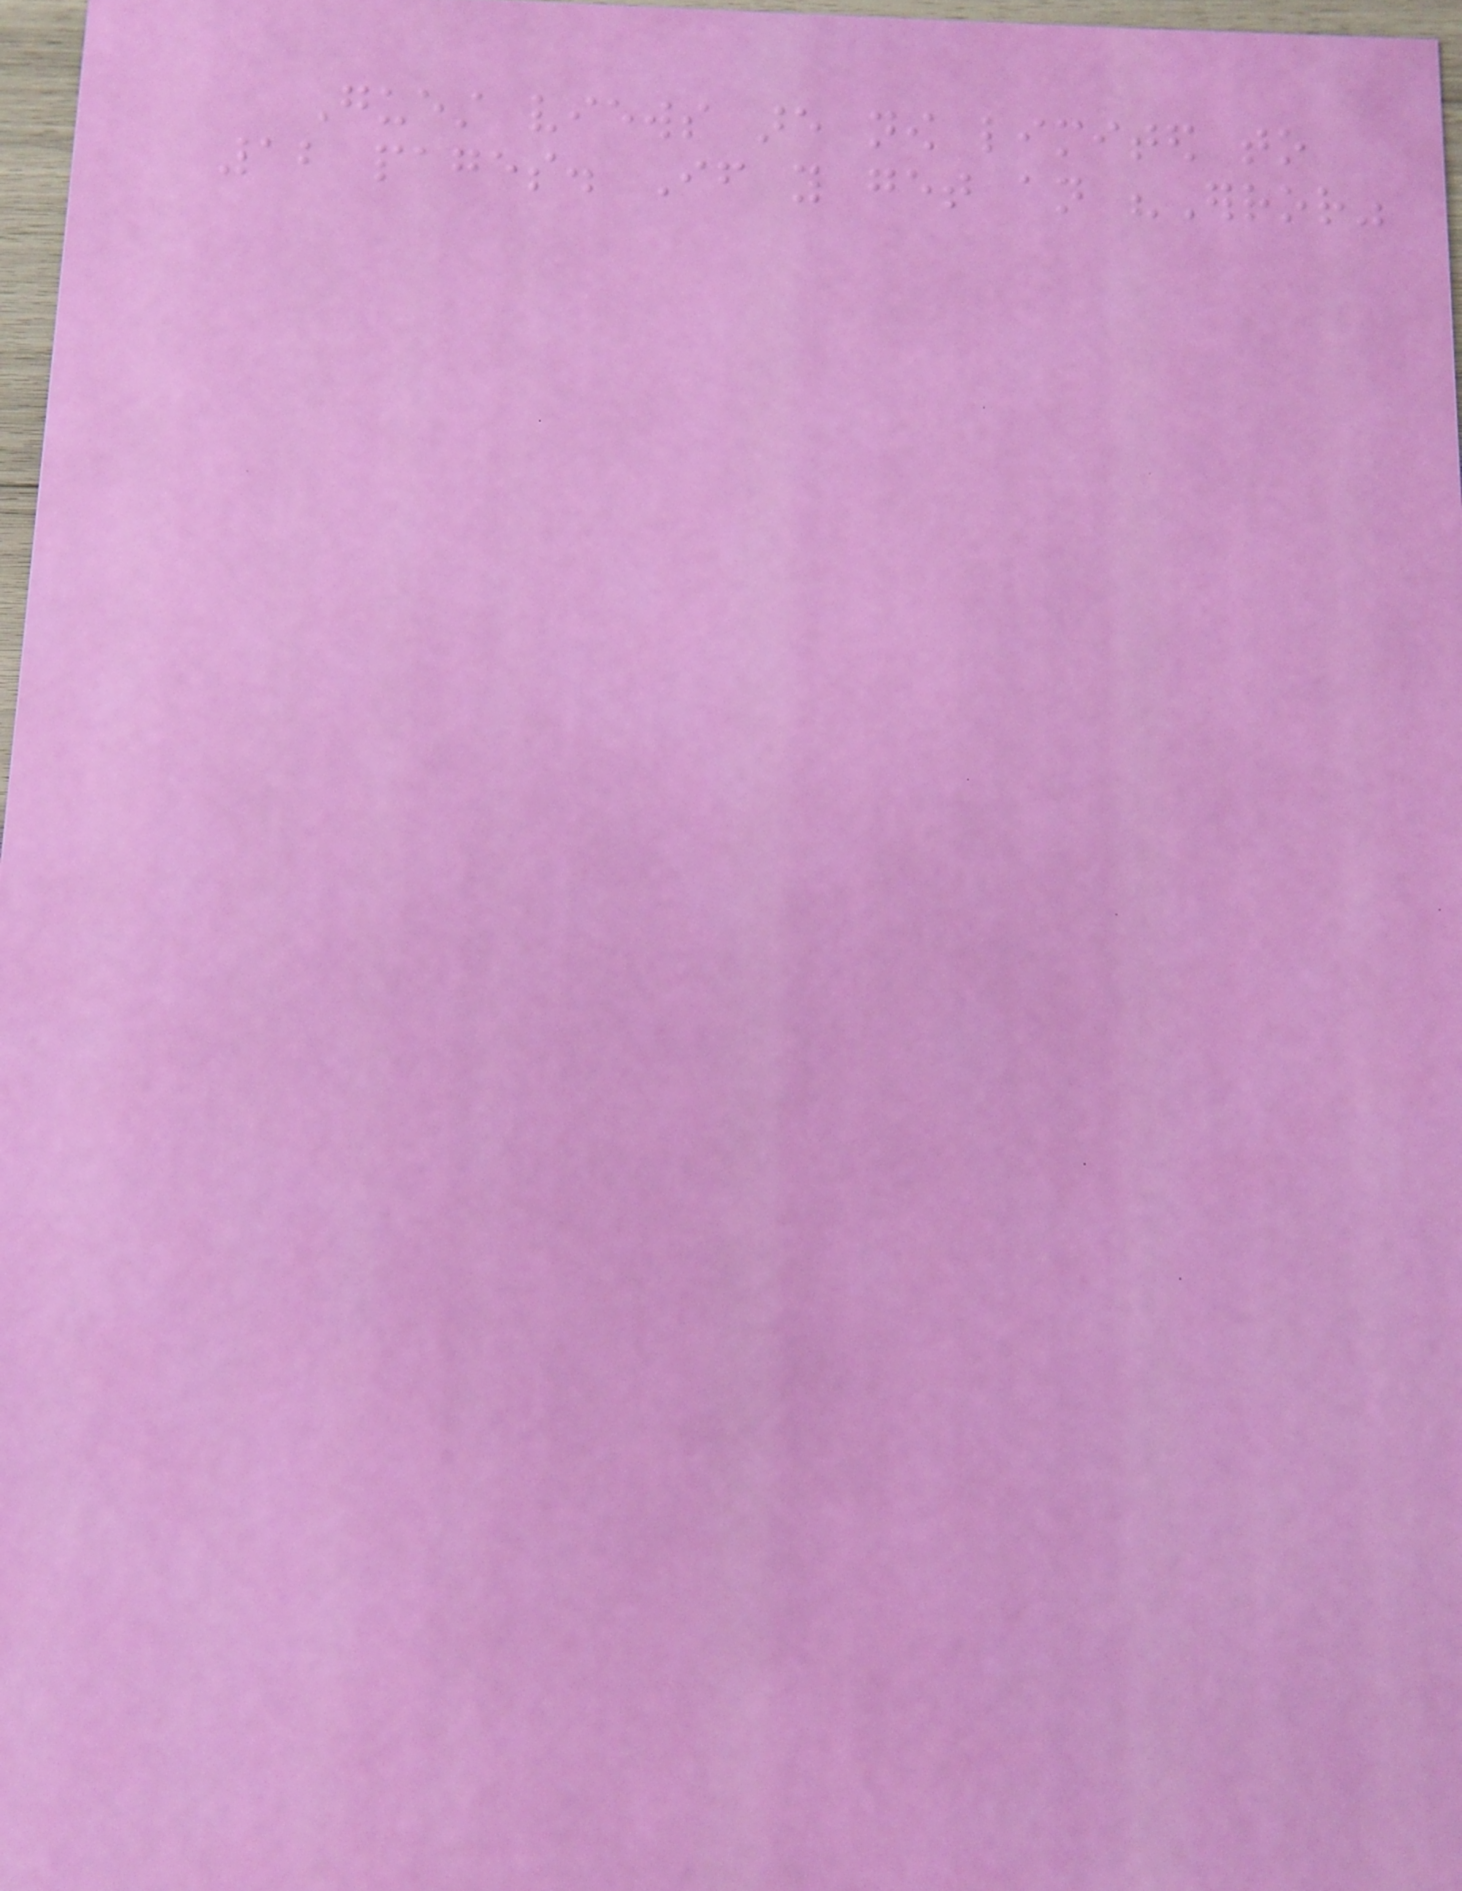Guest views are now limited to
12 pages. If you get an "Error"
